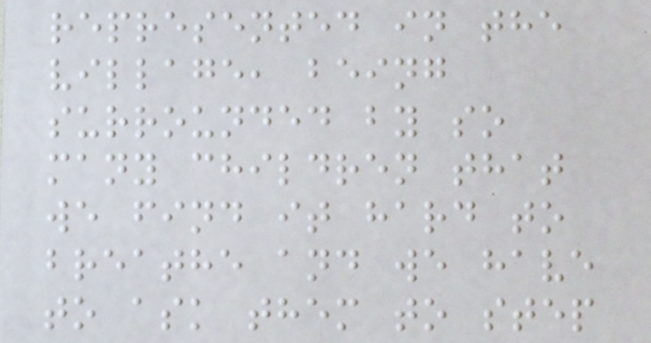represented in the
village, being
surrounded by so
many children that
we find it hard to
breathe and we have
to ask them to step
